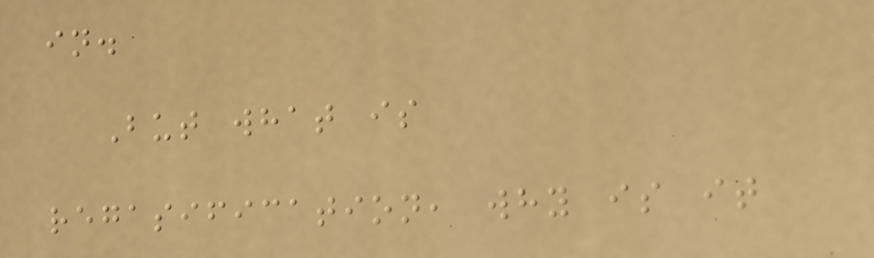in.
But what is
regasification, why is it
